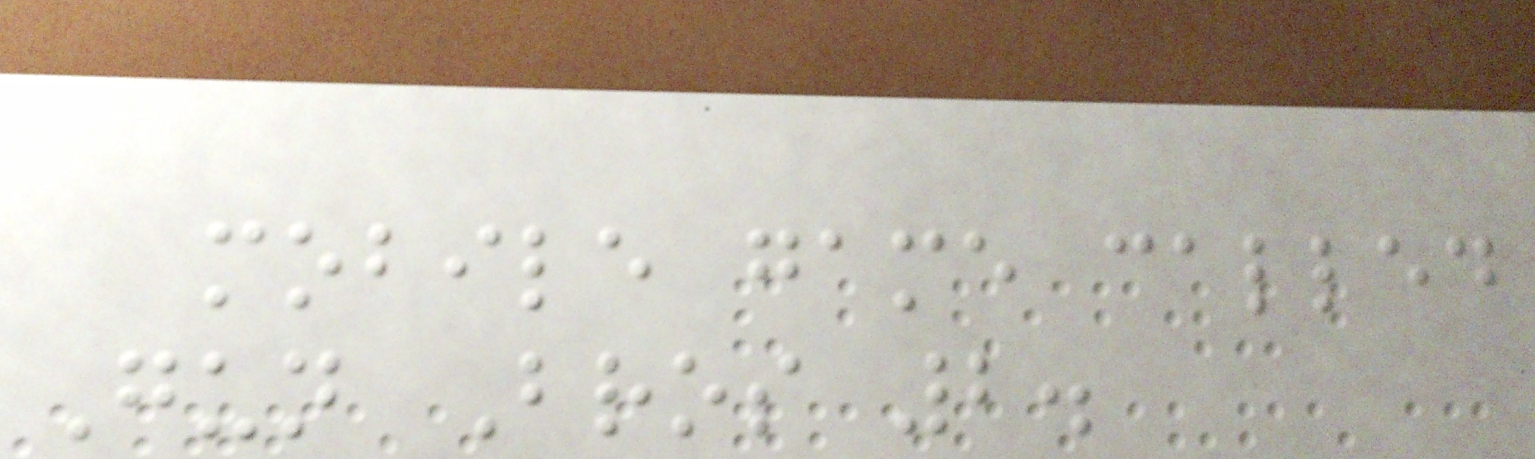mobile game called
Gun Bros 2.
